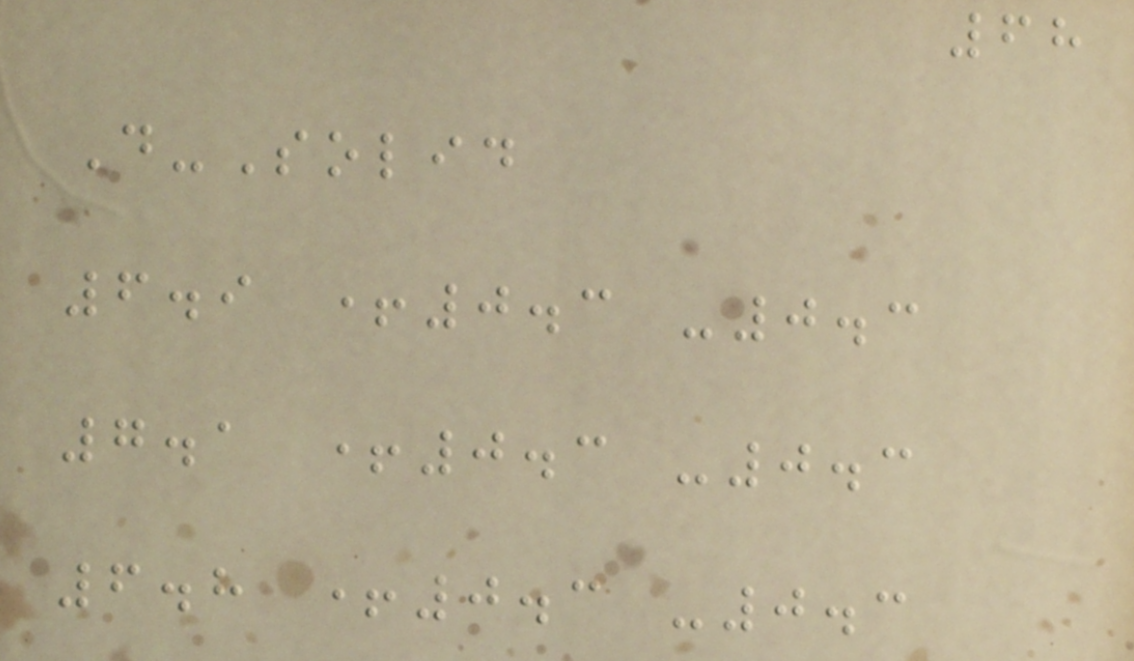68
D-Solid
6.9 +0.3 -0.3
7.1 +0.3 -0.3
6.8 +0.3 -0.3
